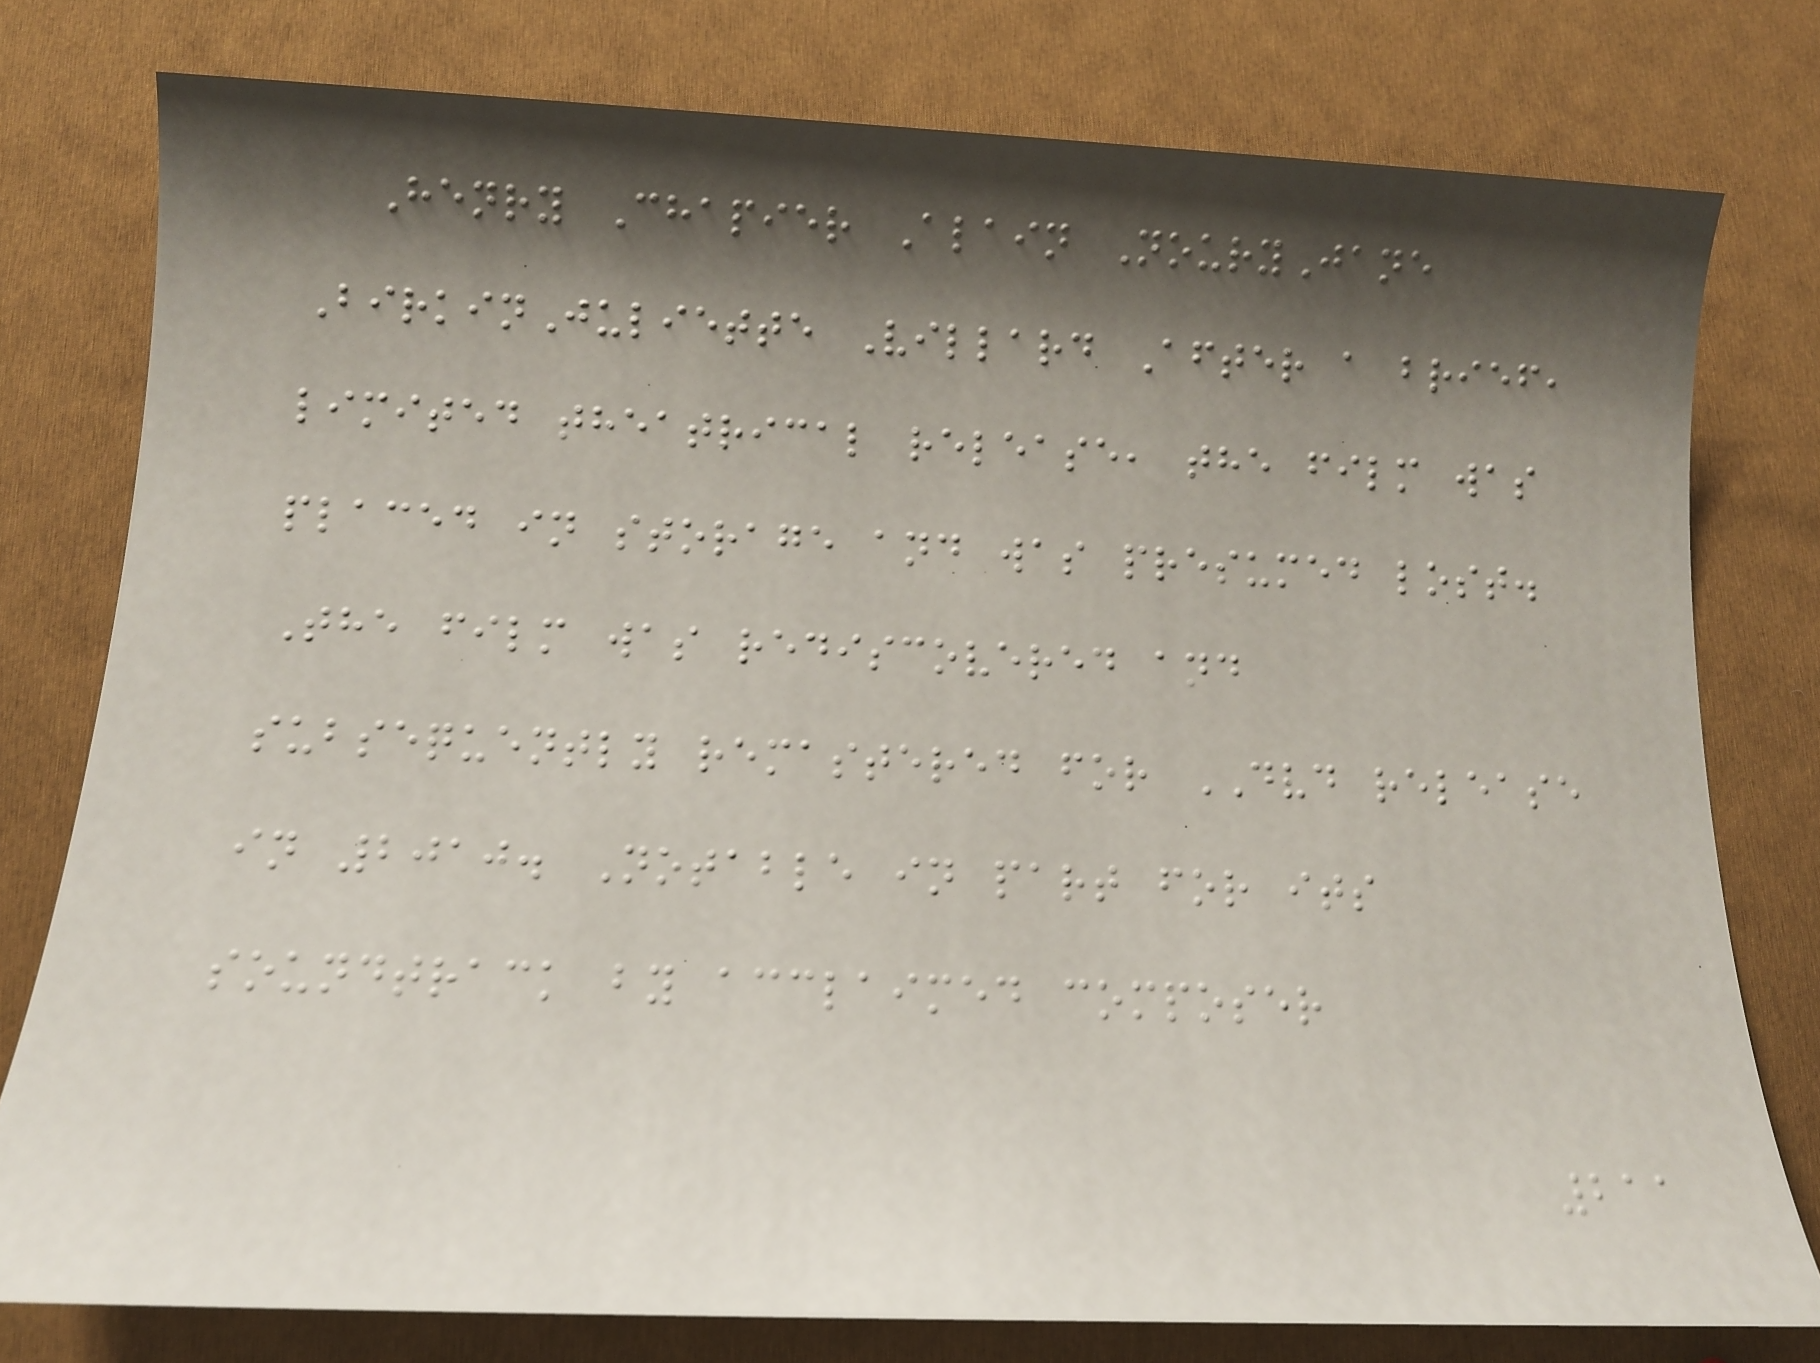Henry Chapier Alain NouryJane
BirkinJuliette Villard After a brief,
limited theatrical release, the film was
placed in storage and was presumed lost.
The film was rediscovered and
subsequently remastered for DVD release
in 2010. Notable in part for its
soundtrack by acclaimed composer
211
